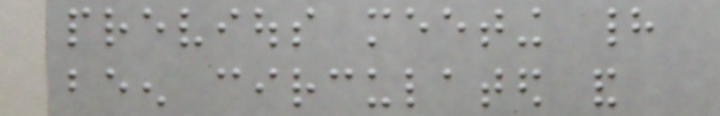previous meeting had
been circulated and
